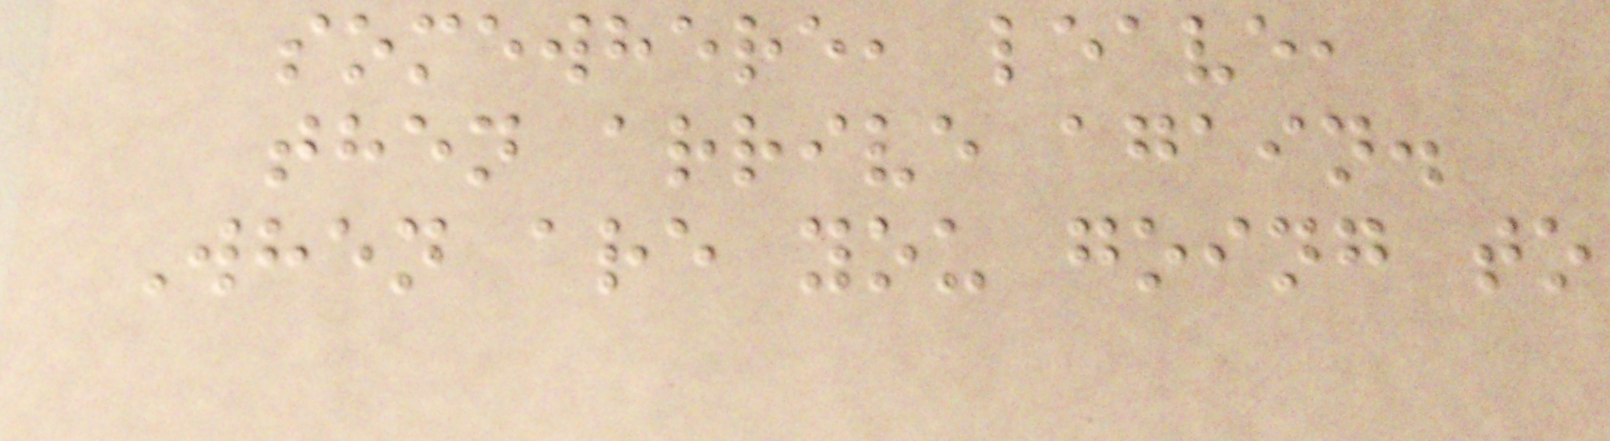somewhere, leave,
then arrive again.
When are you going to
